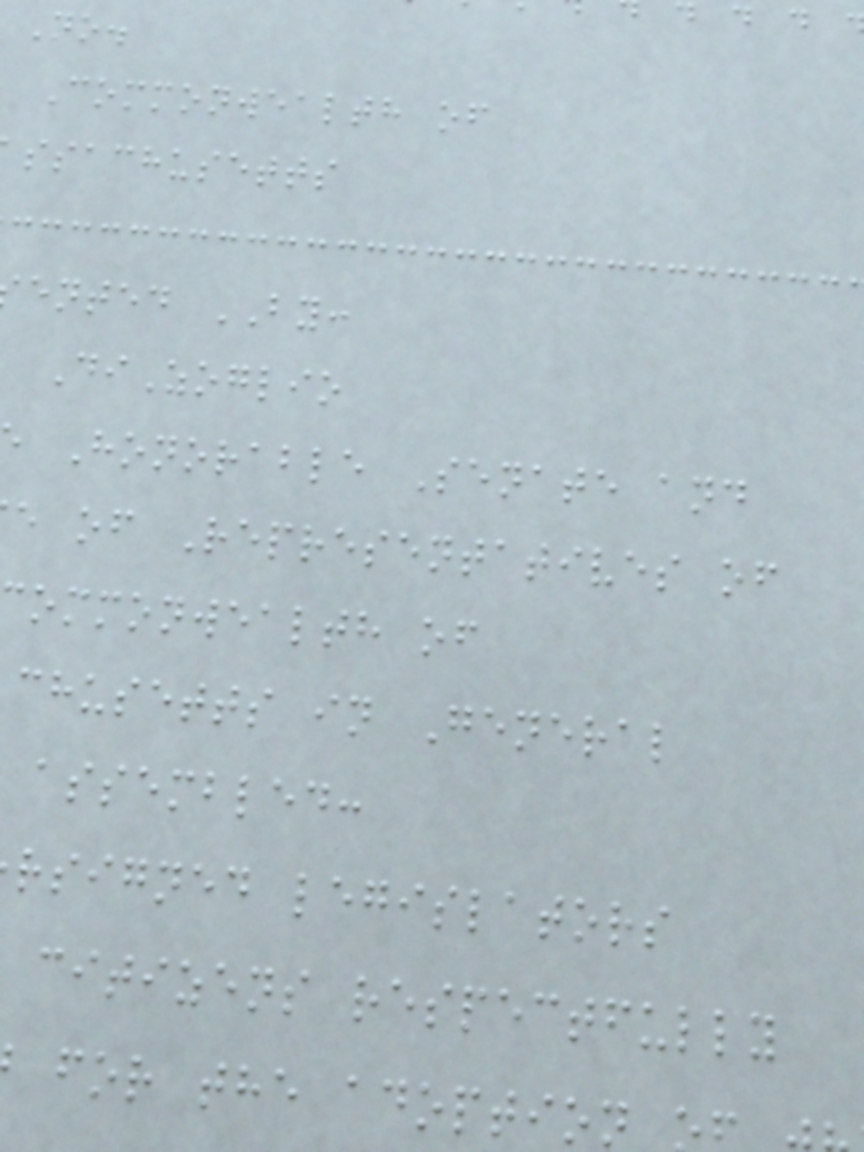No.
Commonwealth of
ssachusetts
ented BY:
DiZoglio
Honorable Senate and
e of Representatives of
ommonwealth of
chusetts in General
assembled:
rsigned legislators
citizens respectfully
for the adoption
